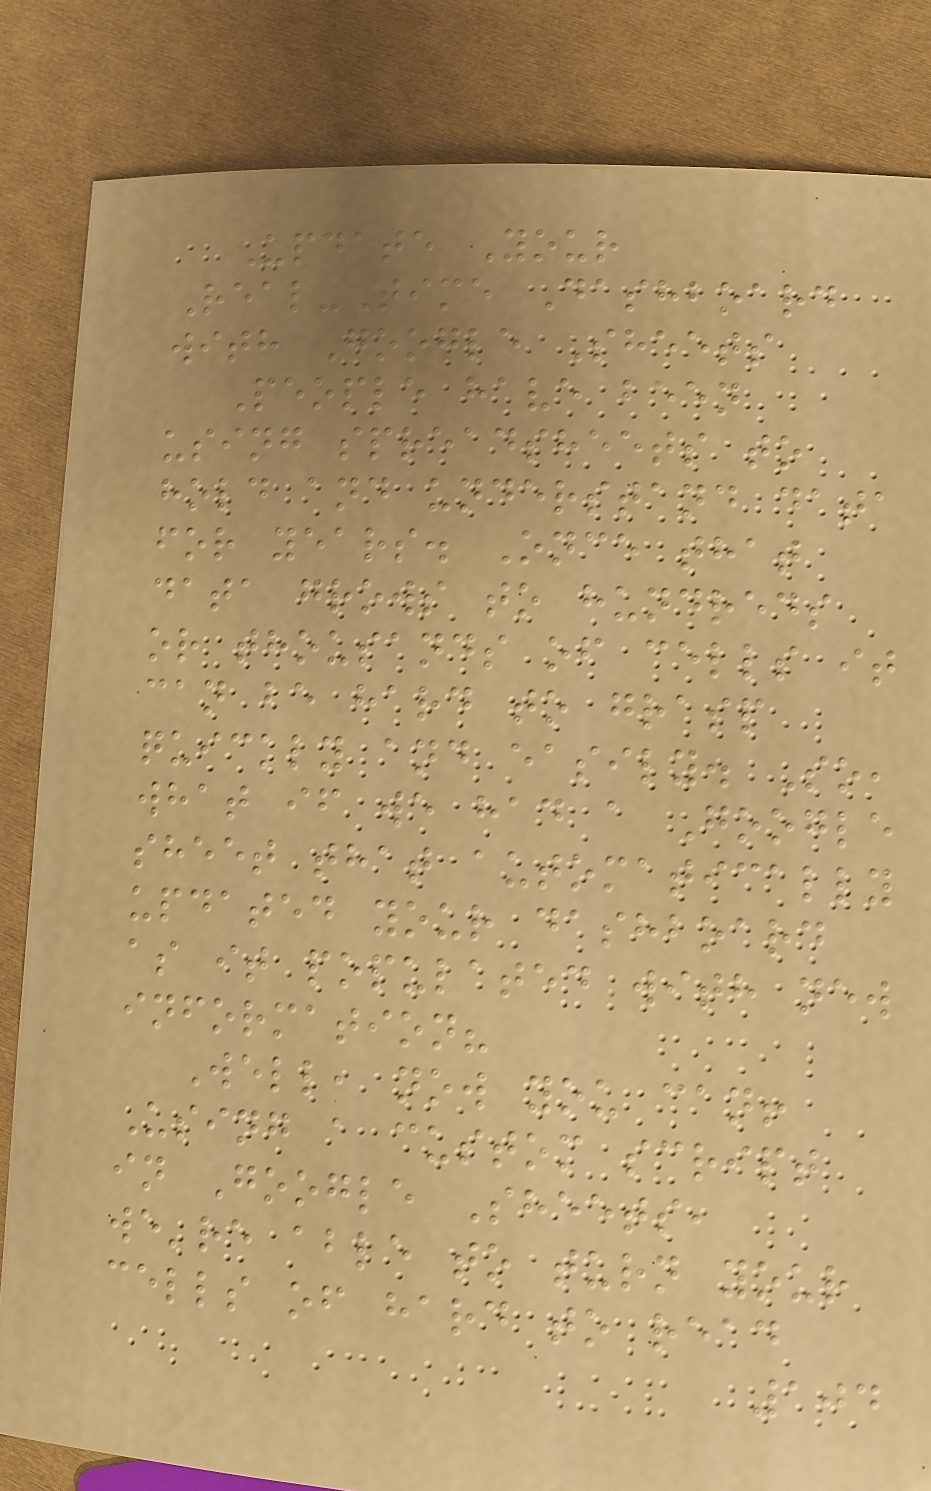Update Your
Real-Time Dashboard
with Google Sheets
People have been
using spreadsheets to
hold and understand data
for years. Once that
data grows to hundreds
or thousands of cells it
can be hard to grasp
quickly and easily. So,
what if we had a Google
sheet that automatically
updated your dashboard
as it populated with new
information?
Well, now you can!
Using a custom script
in Google Sheets,
we're able to turn your
cells of hard to read
104
